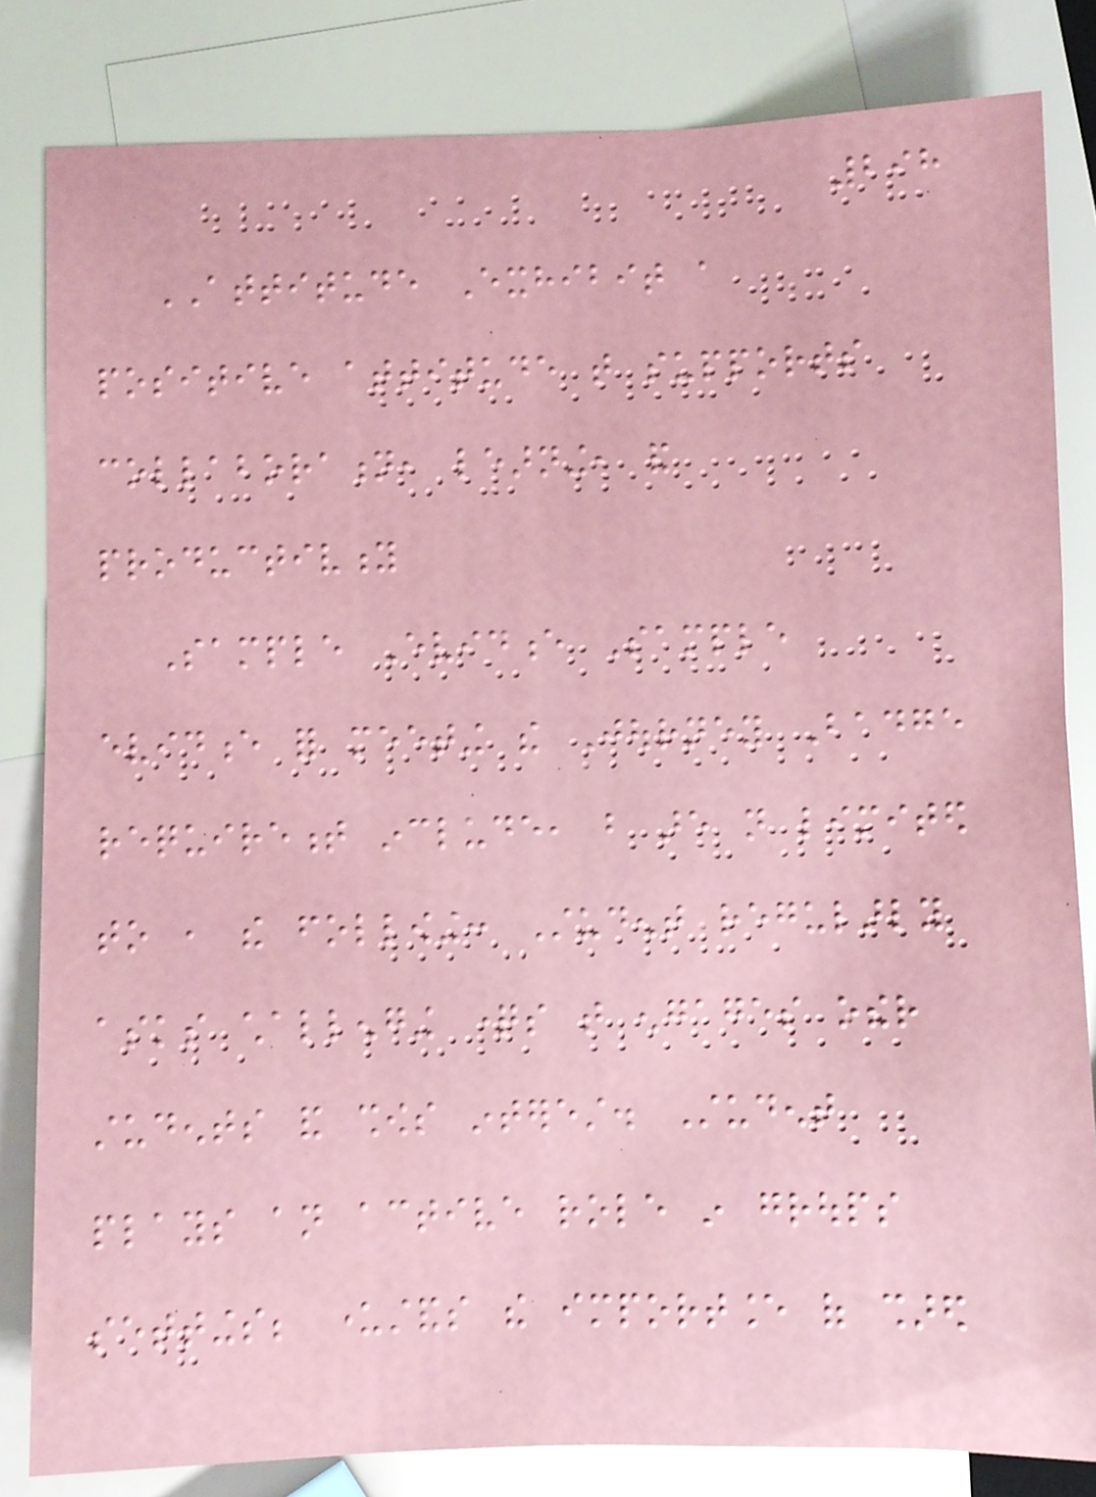298
ATTITUDE Exhibit a
positive attitude that supports
collaboration, learning, and
productivity
Sample Evidence Sample
evidence for meeting the Journey Badge
requirement include, but are not limited
to , the following: Student regularly
asks challenging questions that engages other
students and shows interest. Student
plays an active role in groups
settings; understands the importance of shared
